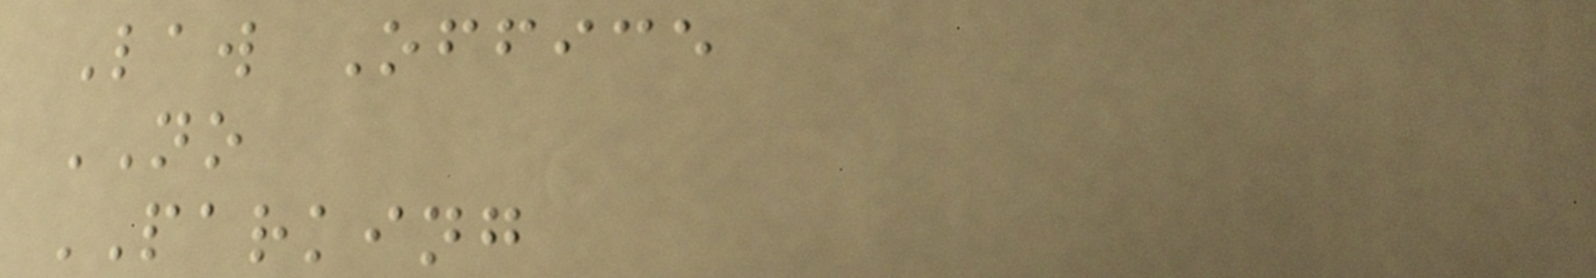Law Office
NO
PARKING
